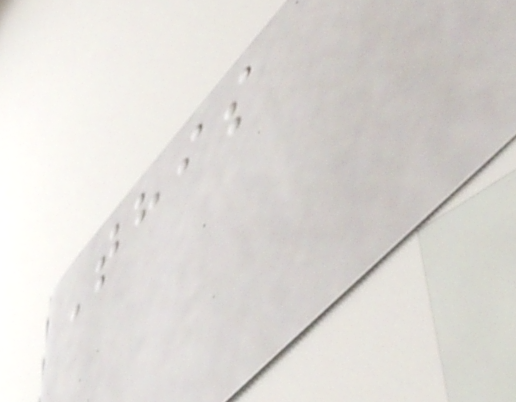This
